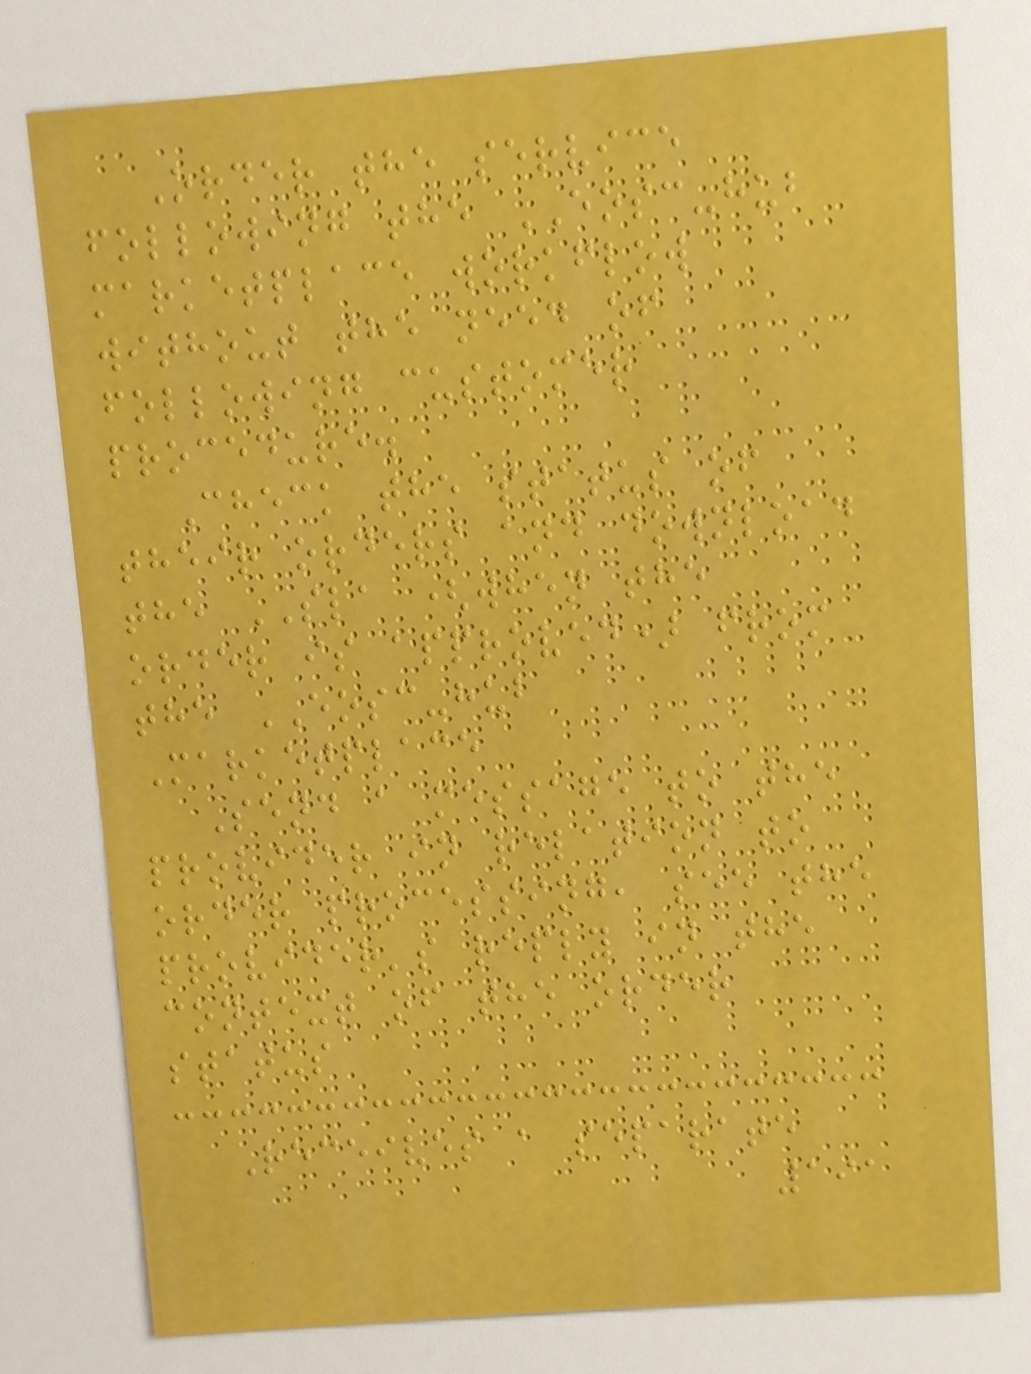Order the service
following the EOSC-hub
marketplace workflow
without the need of
following customer
procedure.
Check the status of
their orders and download
the SLA (when the
order is approved) from
the EOSC-hub
Marketplace
Send a message to the
provider in relation to
order processing, see the
provider's reply in the
context of the order
status
Receives a separate
191
